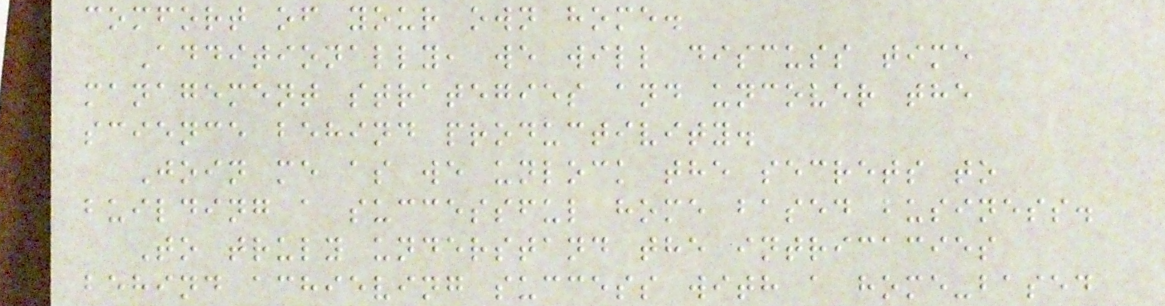comfort of your own home.
Additionally, we will discuss time
management strategies and uncover the
science behind productivity.
Join me as we unlock the secrets to
building a successful home based business.
To truly understand the intricacies
behind achieving success with a home-based
